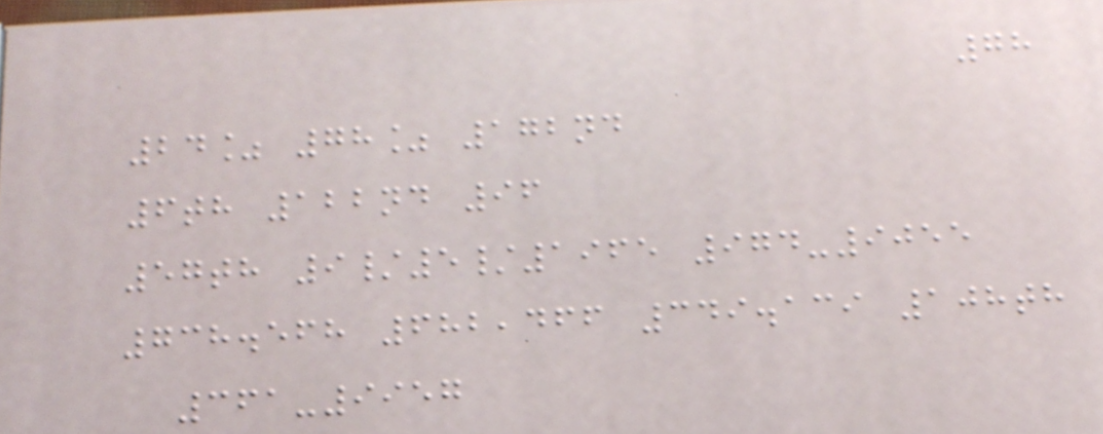78
24% 78% 172nd
6th 122nd 96
57th 9/5/1965 974-9055
738.568 682,466 349.139 108th
361-9957
